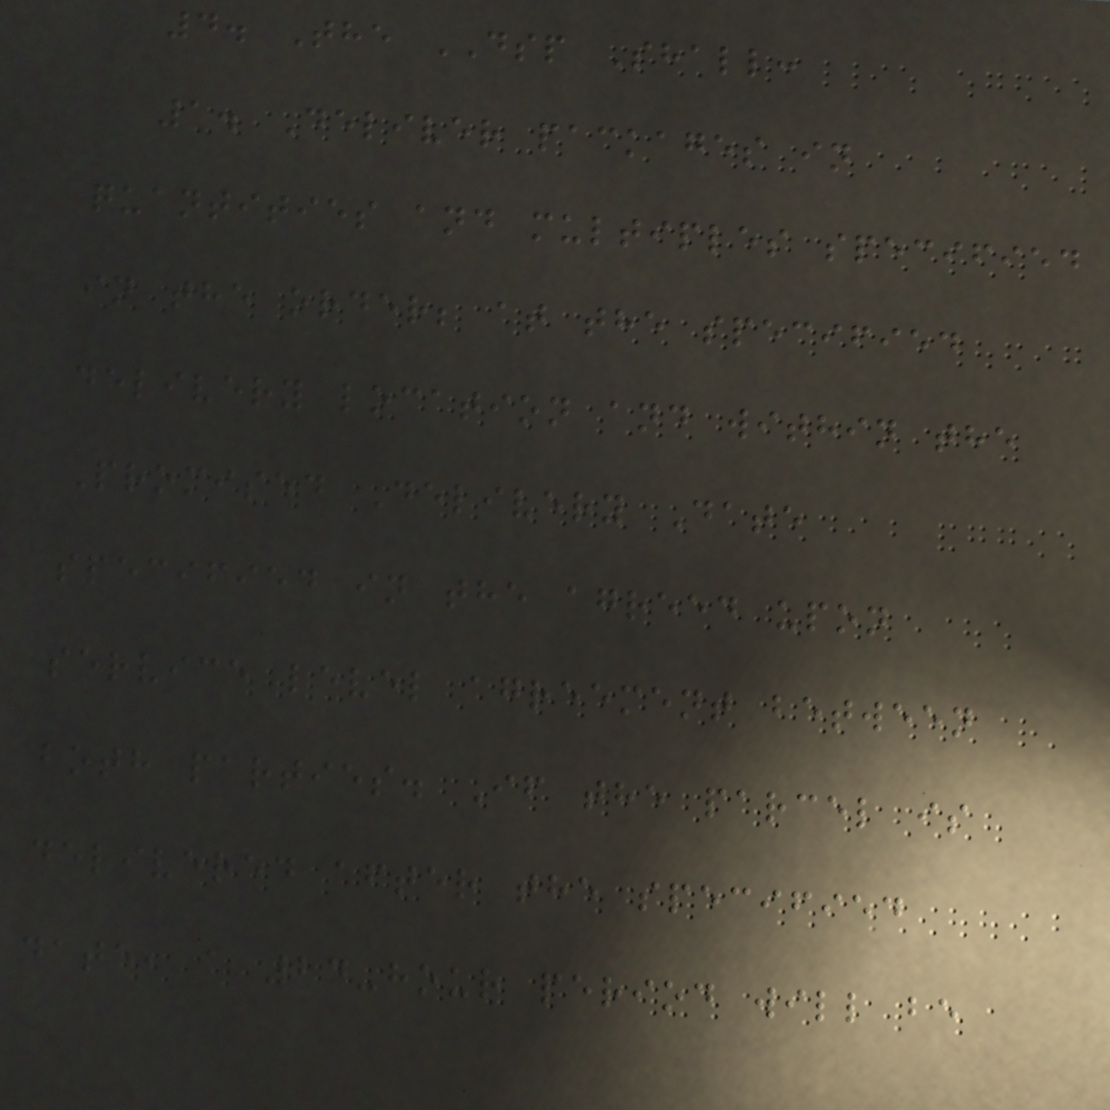4. The DSP Shall:
1. Deliver packages in
quantities and multiples specified
in the order; at the specified
delivery location and within the
Promised Delivery Date
specified in the agreed upon
service level agreement between
both parties. If the parcel is
delivered after the specified
date, a 24-hour period will be
